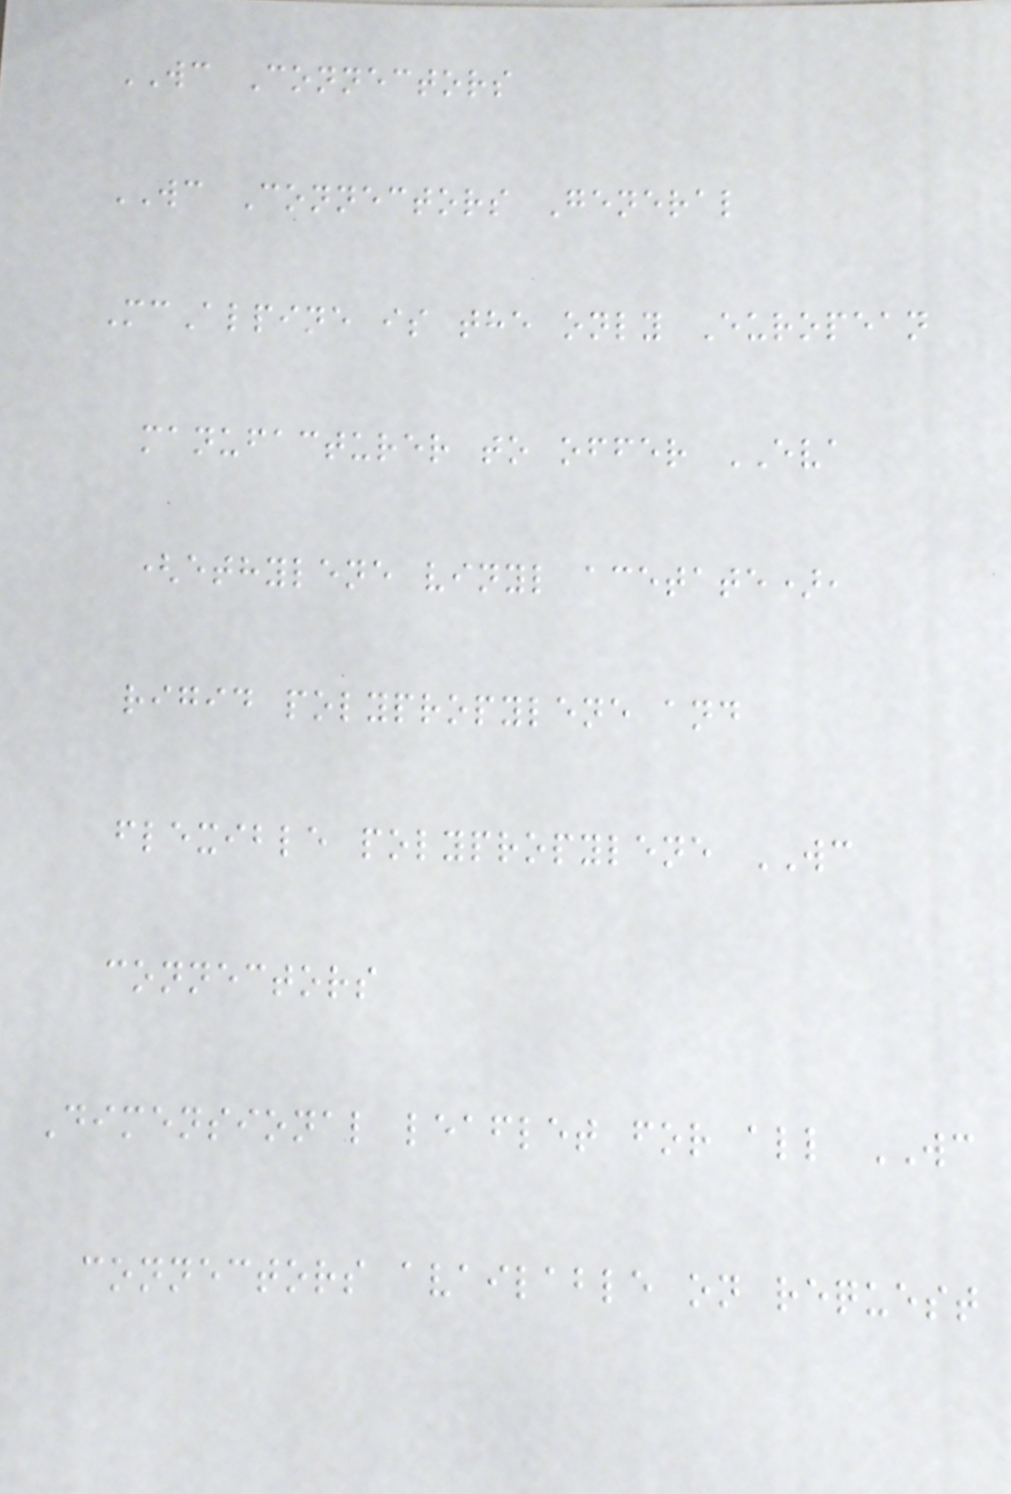WC Connectors
WC Connectors General
McAlpine is the only European
manufacturer to offer EVA
(ethylene vinyl acetate),
rigid polypropylene and
flexible polypropylene WC
connectors
Dimensional leaflet for all WC
connectors available on request
